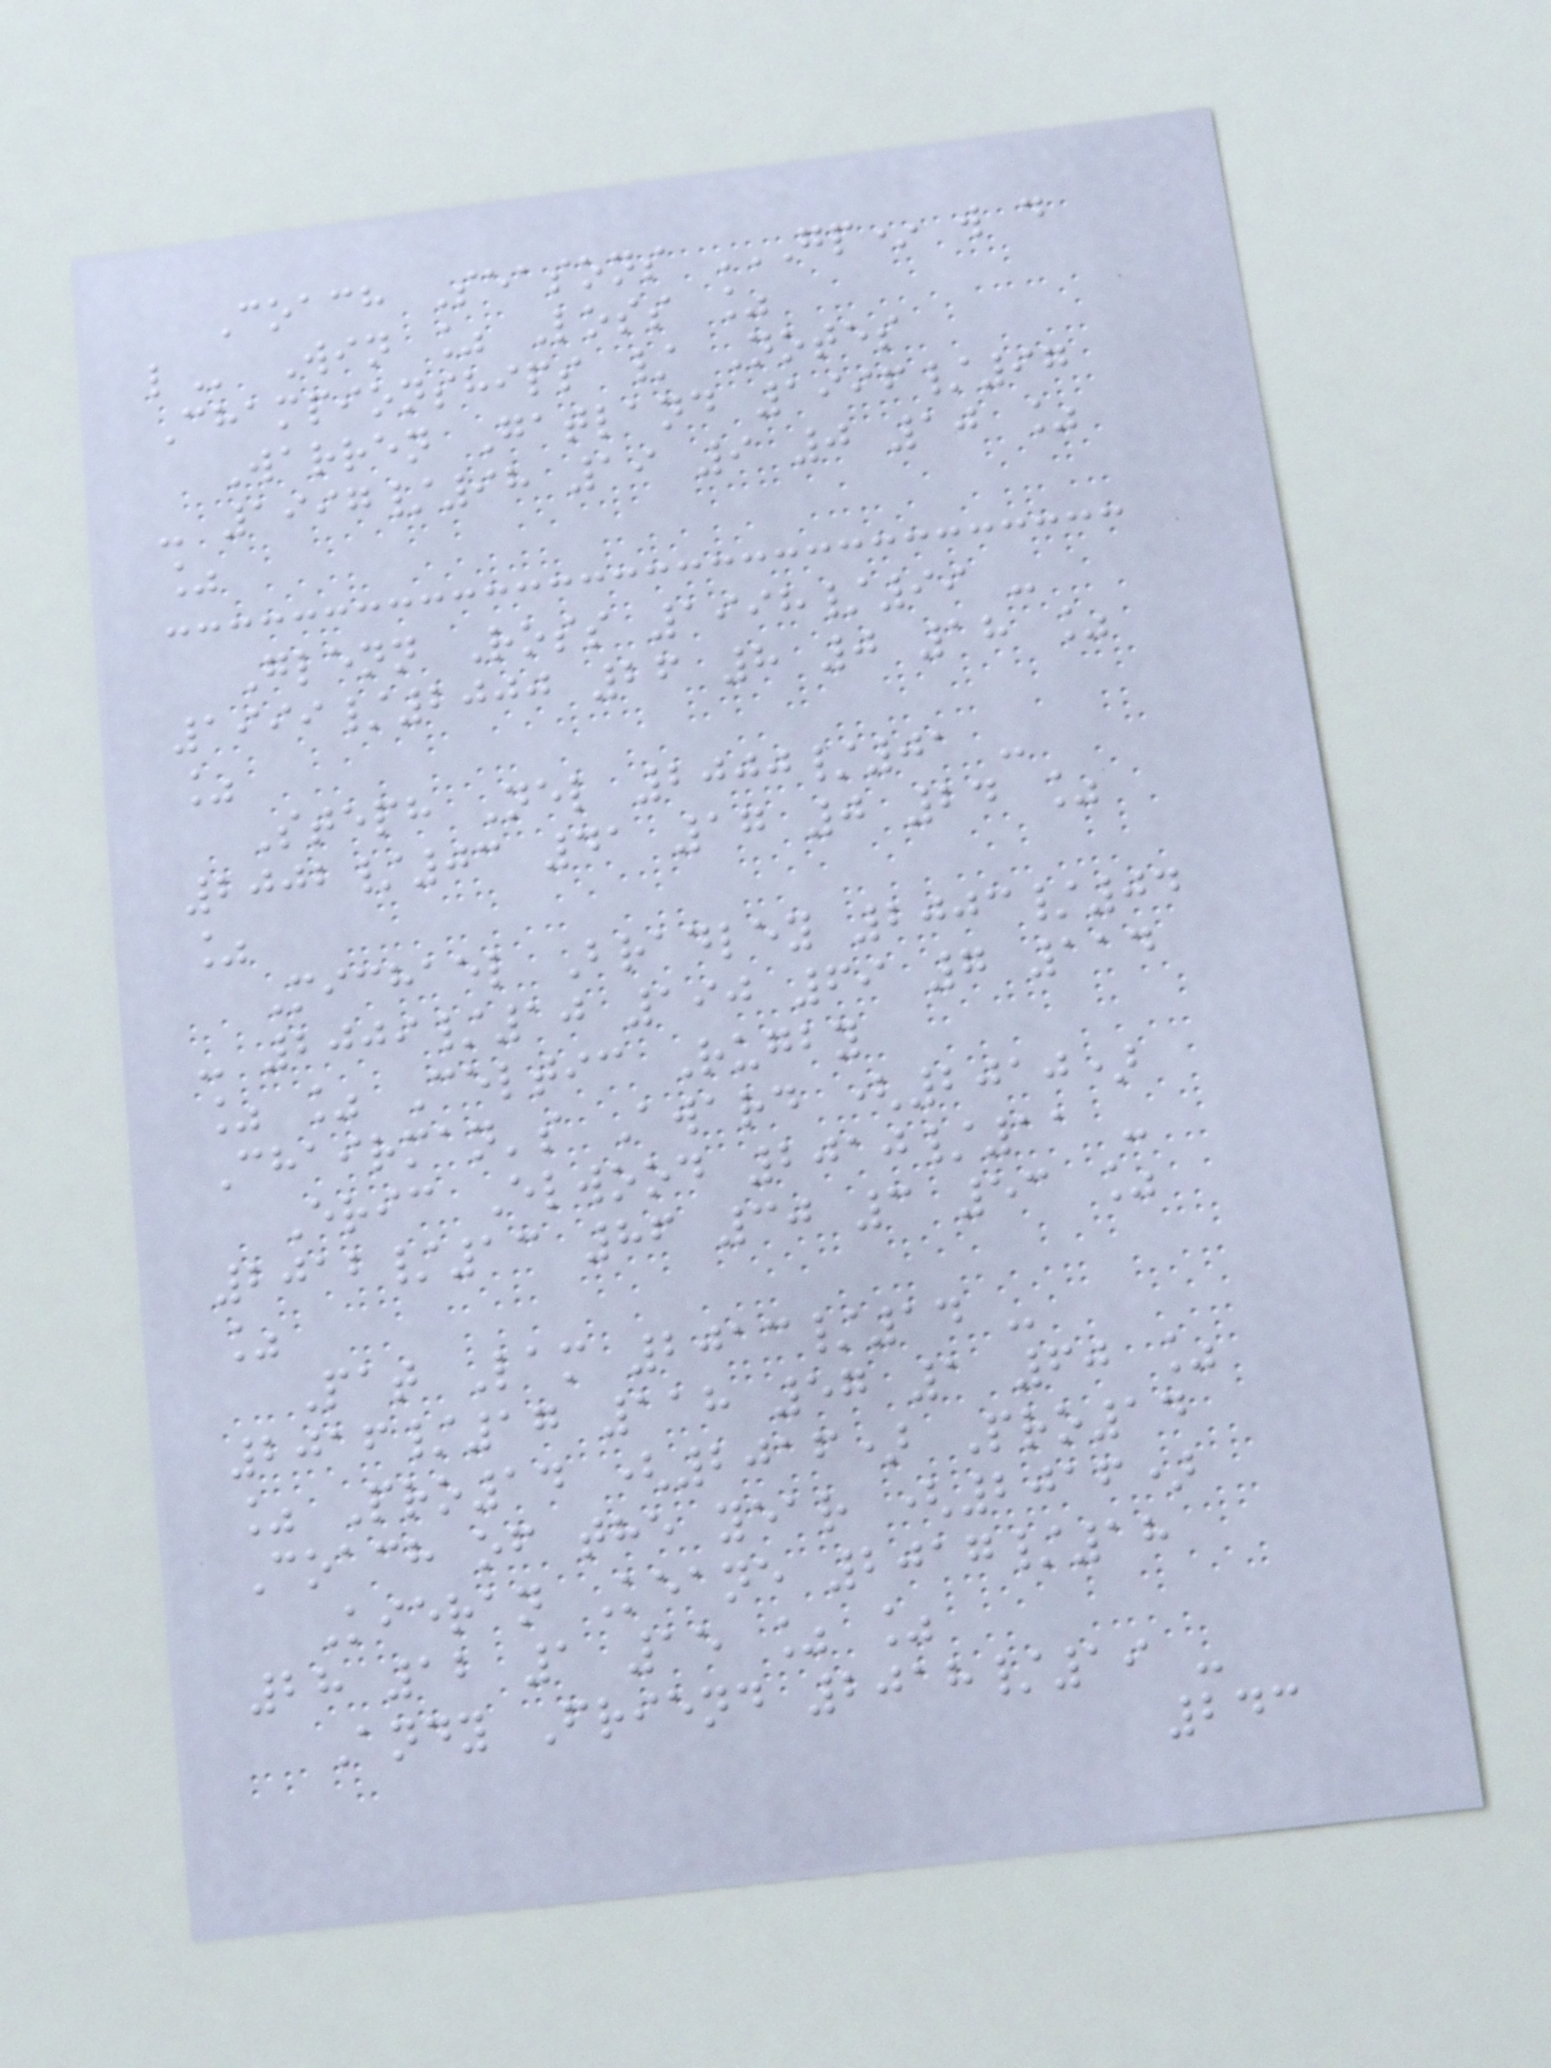Coach Seasons GP* W D
L Win % Loss %
Championships / Notes
Warren Gatland 1996/97
- 1997/98 19 9 0 10 %
%
Glenn Ross 1998/99 -
1999/2000 26 8 0 18 %
%
Steph Nel 2000/01 -
2002/03 41 17 0 24 %
%
Michael Bradley 2003/04
- 2009/10 190 69 7 114
% % Celtic Rugby
Chairman's Award (2010)
Eric Elwood 2010/11 -
2012/13 86 30 3 53 %
%
Pat Lam 2013/14 -
2016/17 118 57 1 60 %
% Pro14 (2016) Pro14
Coach of the year (2016)
Kieran Keane 2017/18
28 12 1 15 % %
Andy Friend 2018/19 -
243
